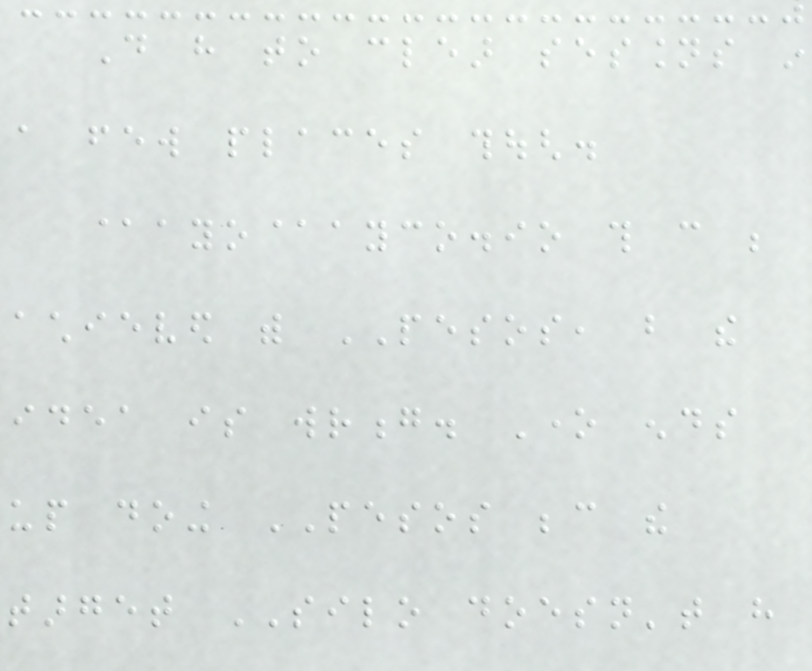Do have to clear sessions in
a few places though.
@ayo@ayco.io this can be
achieved with PESOS, but the
idea is wrong. One ends
up doing PESOS because the
target SILO doesn't have
